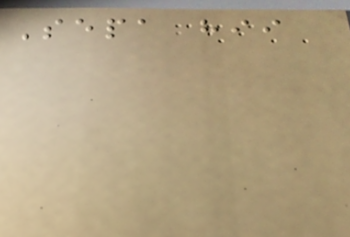Sepa hii
